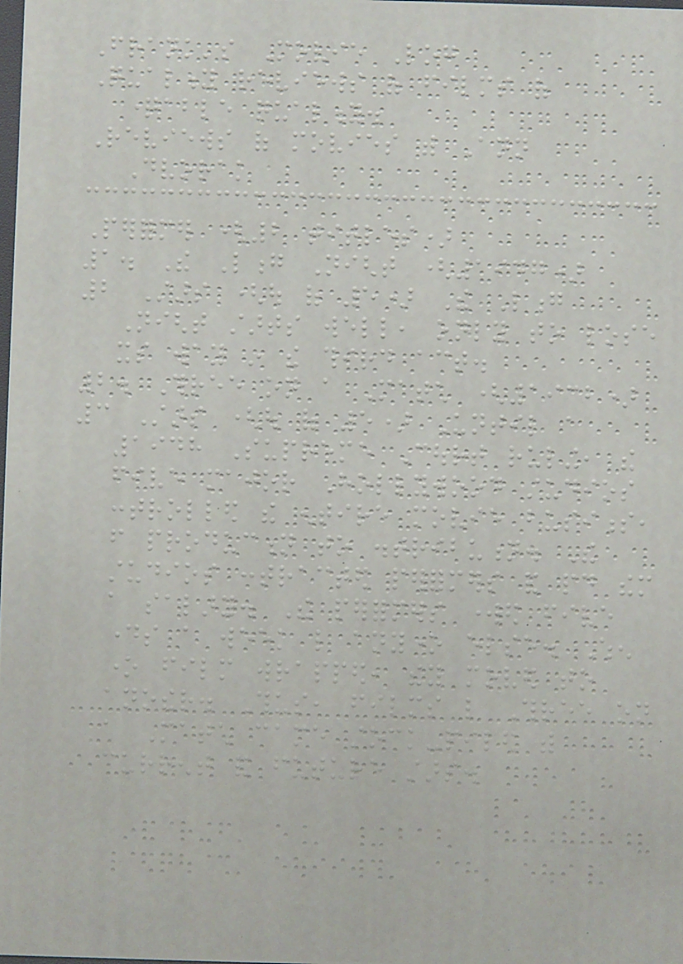Frank's Movie Log
Quality reviews of films of
questionable quality.
Reviews of movies with Ann
Dvorak
Performer (2 titles)
1. The Long Night (1947)
2 Stars (out of 5) The Long
Night starts well, only to lose
its way in the third act.
2. Three on a Match (1932)
3 Stars (out of 5) Until a
1948 Supreme Court ruling, the
five major Hollywood studios
controlled the entire movie business,
from production to distribution. The
studios contracted performers and paid them
a salary. The performers worked five
days a week like anyone else. When
one film wrapped, they moved to
another. Thus, films like Three on
a Match came stock-piled with
current and future stars.
